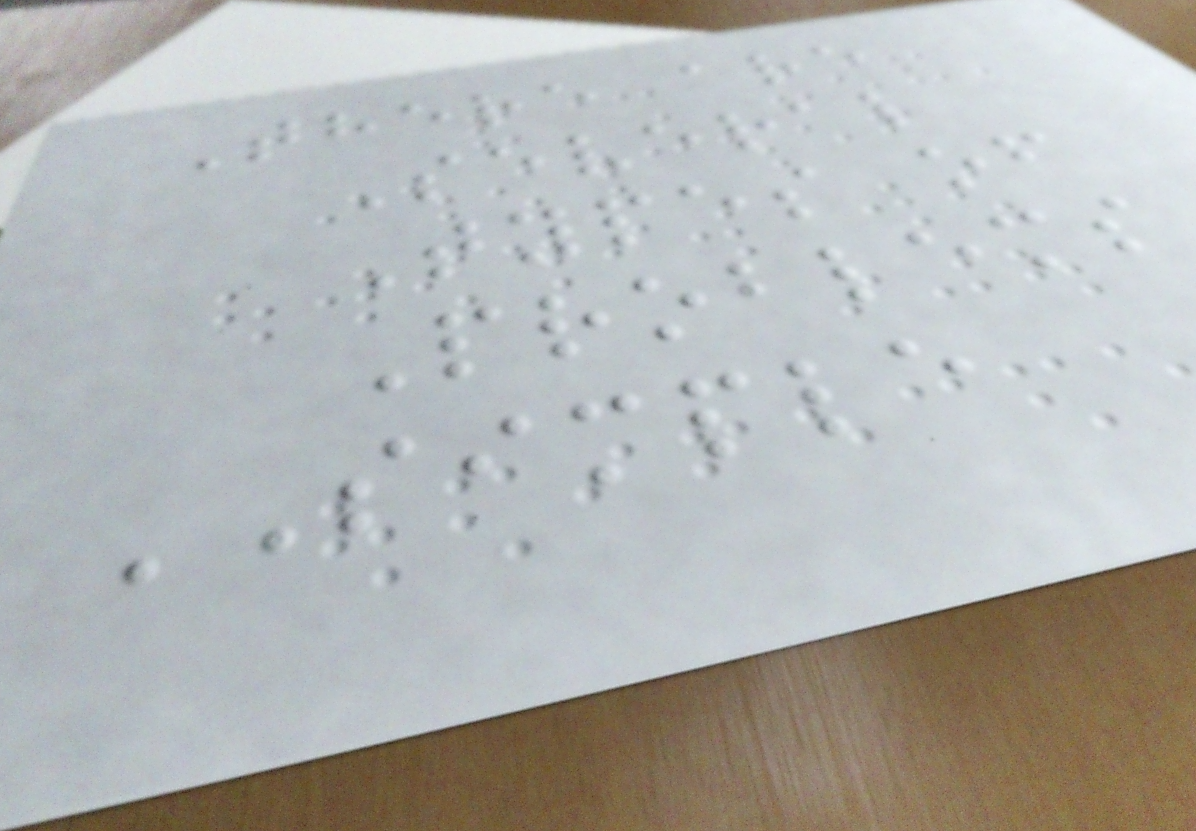There are
Several
Types of
Problems
SIMPLE
